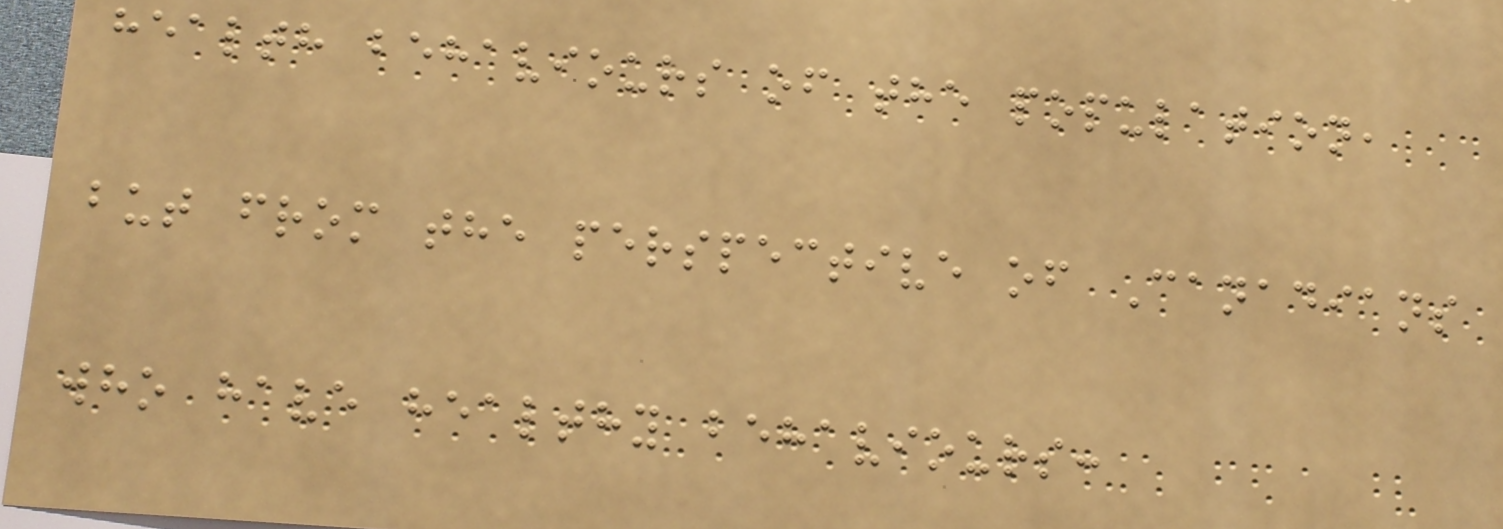health behaviours of the population,
but from the perspective of Canadians
who have healthy behaviours:
